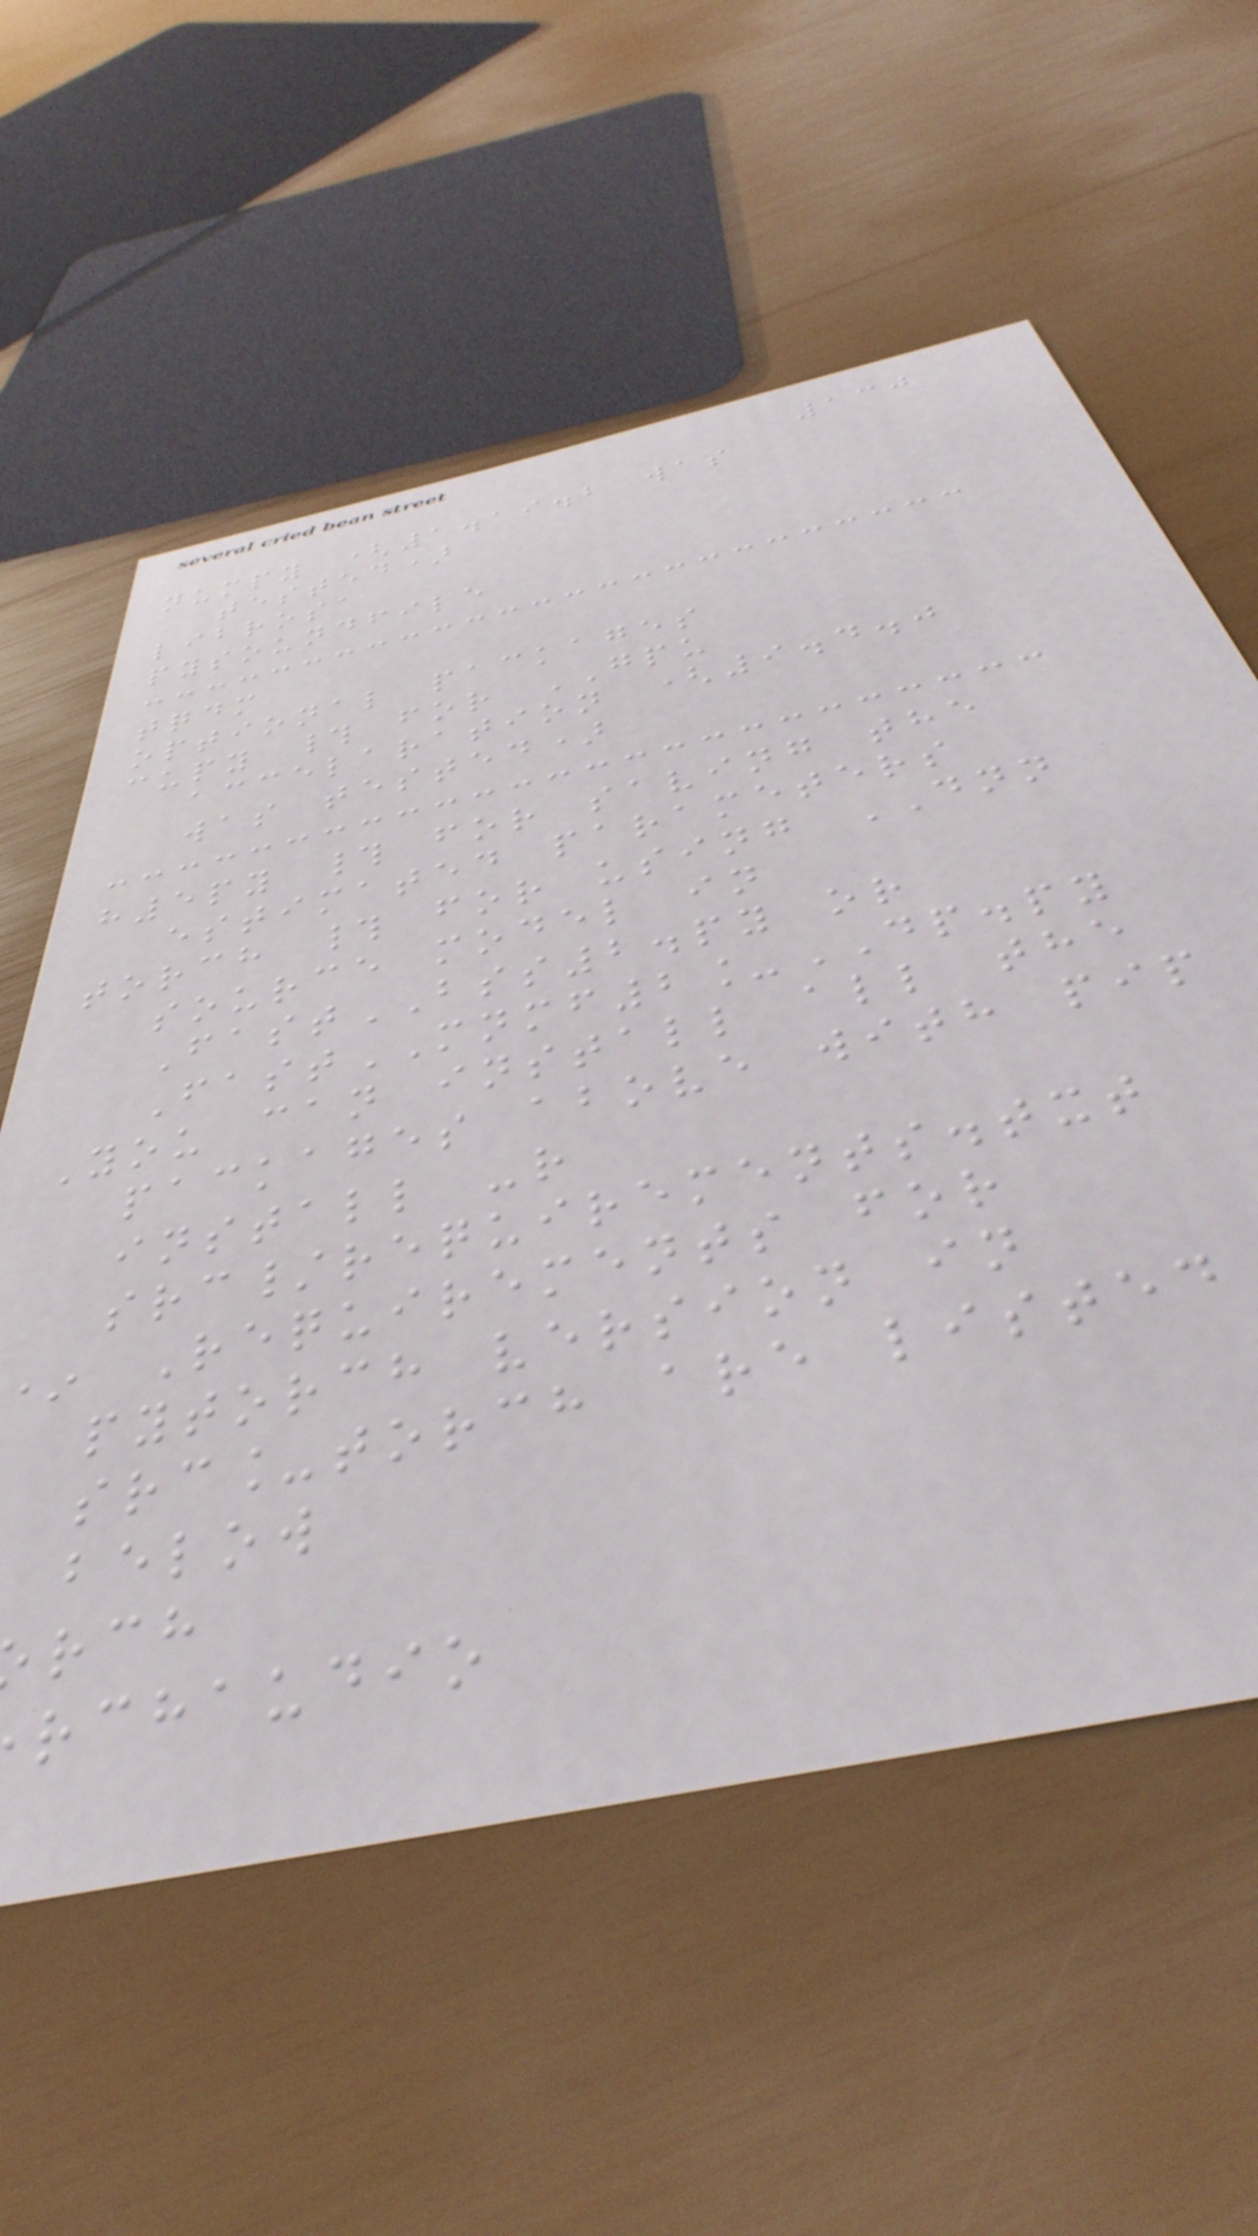130
numpy (1.19.2 was
tested)
librosa
pysoundfile
tqdm
optional packages
cupy # for GPU
accelaration (9.4.0
was tested)
h5py # for saving the
estimated parameters
torch # for using DNN
source model in
FastBSS2.py or
FastMNMF2_DP.py
You can install all the
packages above with pip
install -r
src/requirements.txt
Requirements for
pytorch version in
src_torch are listed
below
rchaudio
